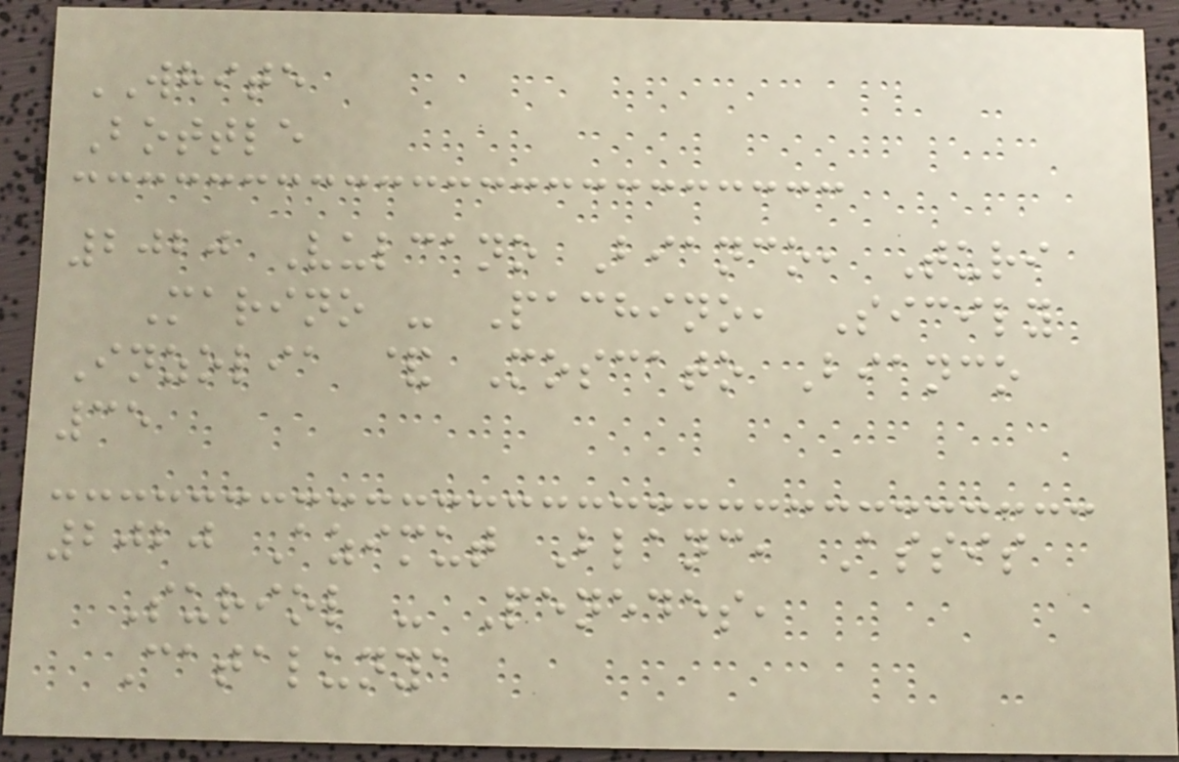WHITE
Bottle
2020 Vulcano Bianco, Turi
Marino - Pachino, Sicily
Inzolia & Moscato Bianco
35
2020 Azimut Blanc, Assis
Suriol - Penedes,
Catalunya
